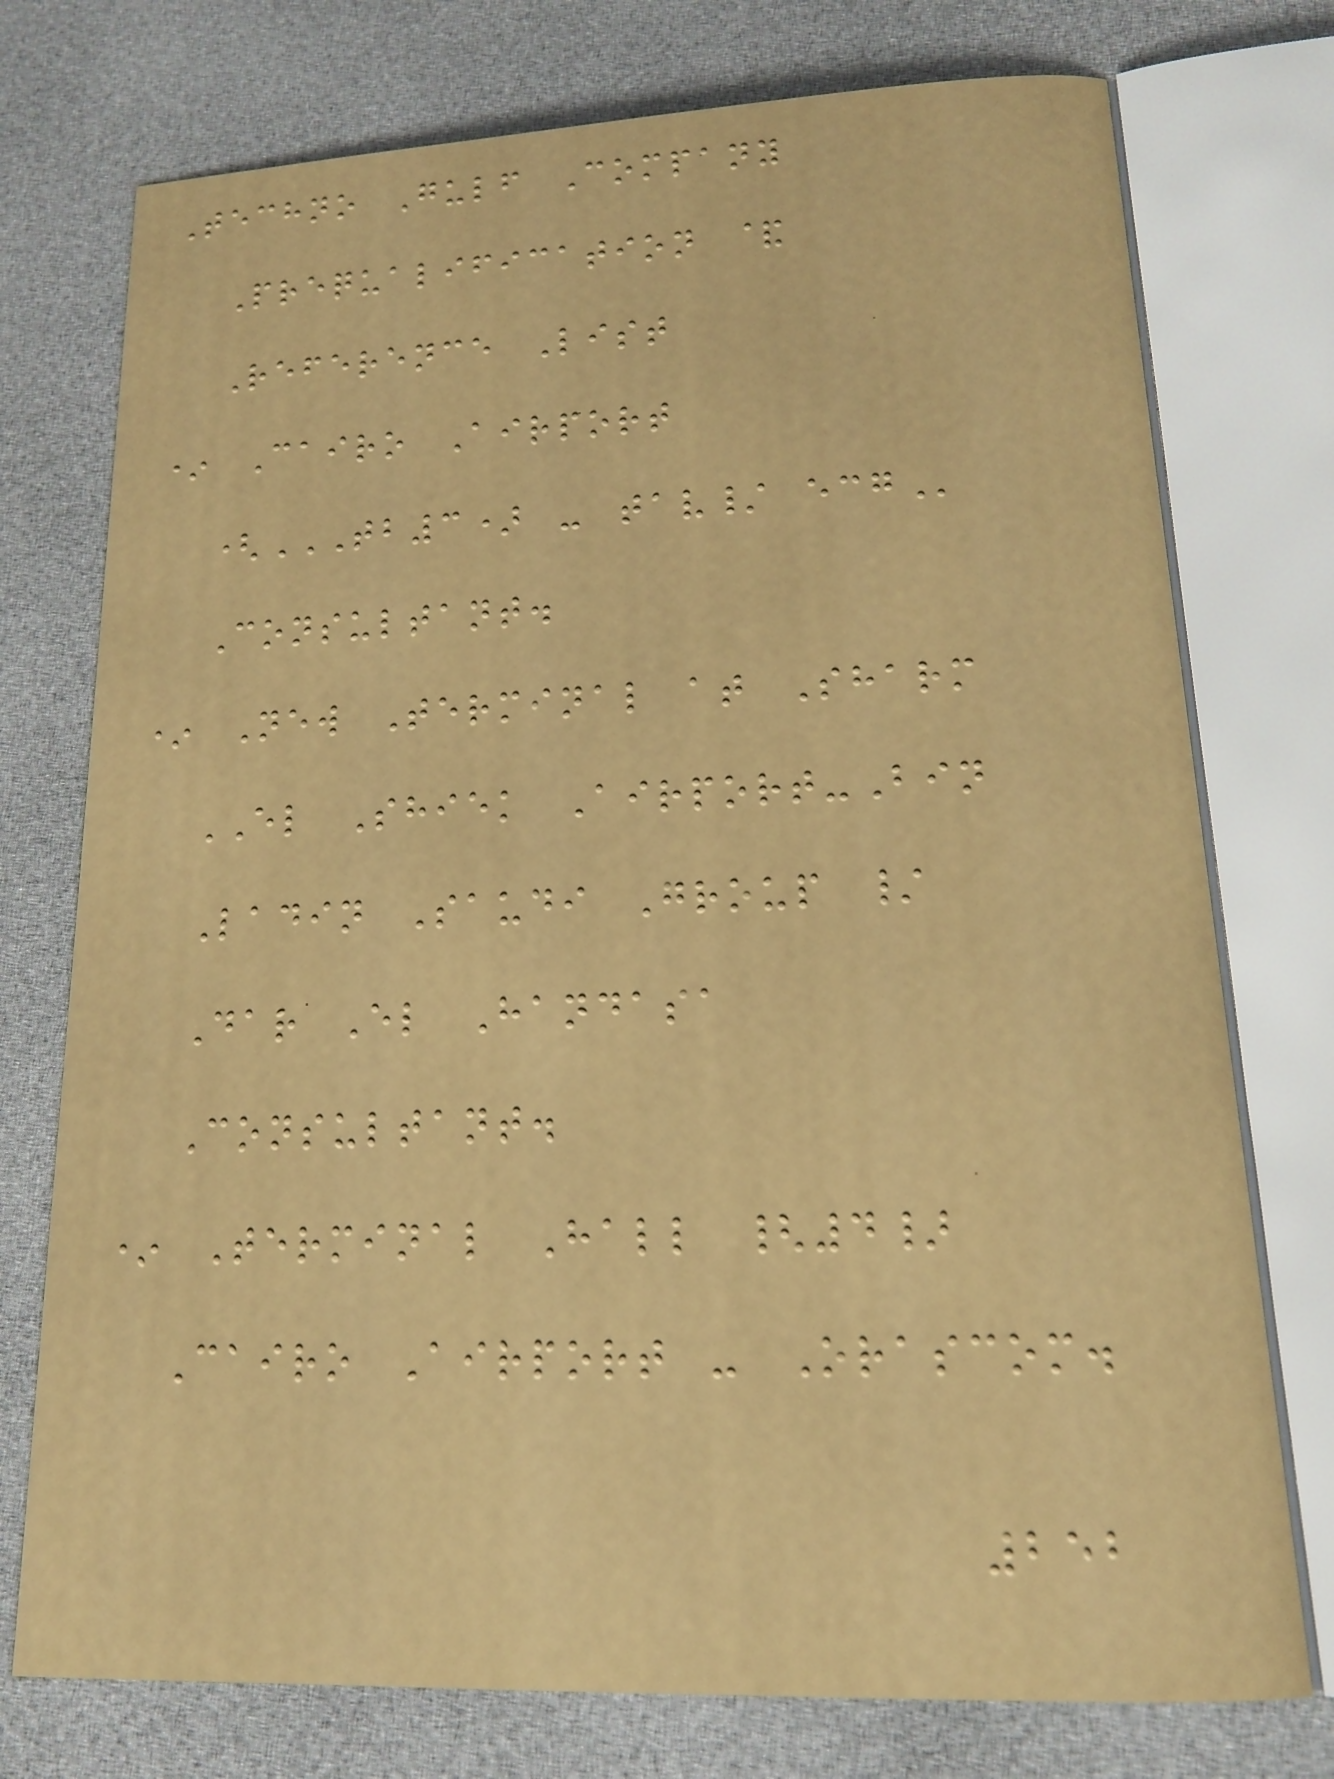Techno Gulf Company
Prequalification &
Reference List
* Cairo Airport
(TB3) - TAV/ ECG
Consultant.
* New Terminal at Sharm
EL Shiek Airport-Bin
Ladin Saudi Group /
Dar El Handasa
Consultant.
* Terminal Hall {4}
Cairo Airport - Orascom.
252
